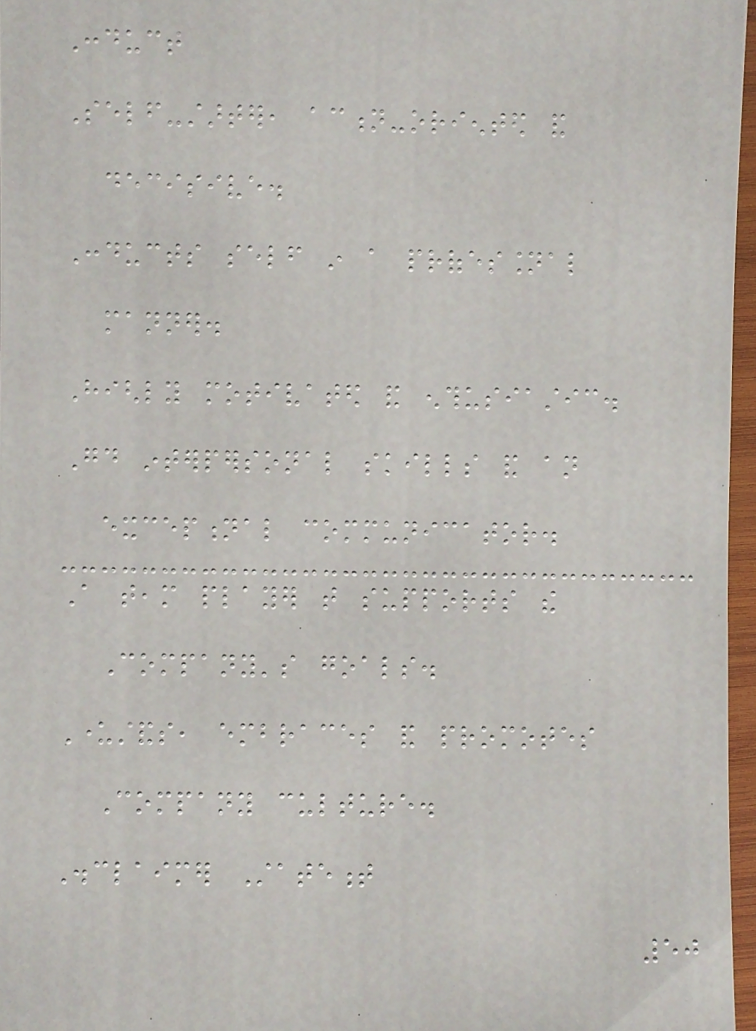Conduct
Self-starter, action-oriented and
decisive.
Conducts self in a professional
manner.
Highly motivated and enthusiastic.
Good interpersonal skills and an
exceptional communicator.
A team player that supports the
Company's goals.
Understands, embraces and promotes
Company culture.
Disclaimer Statement
50
